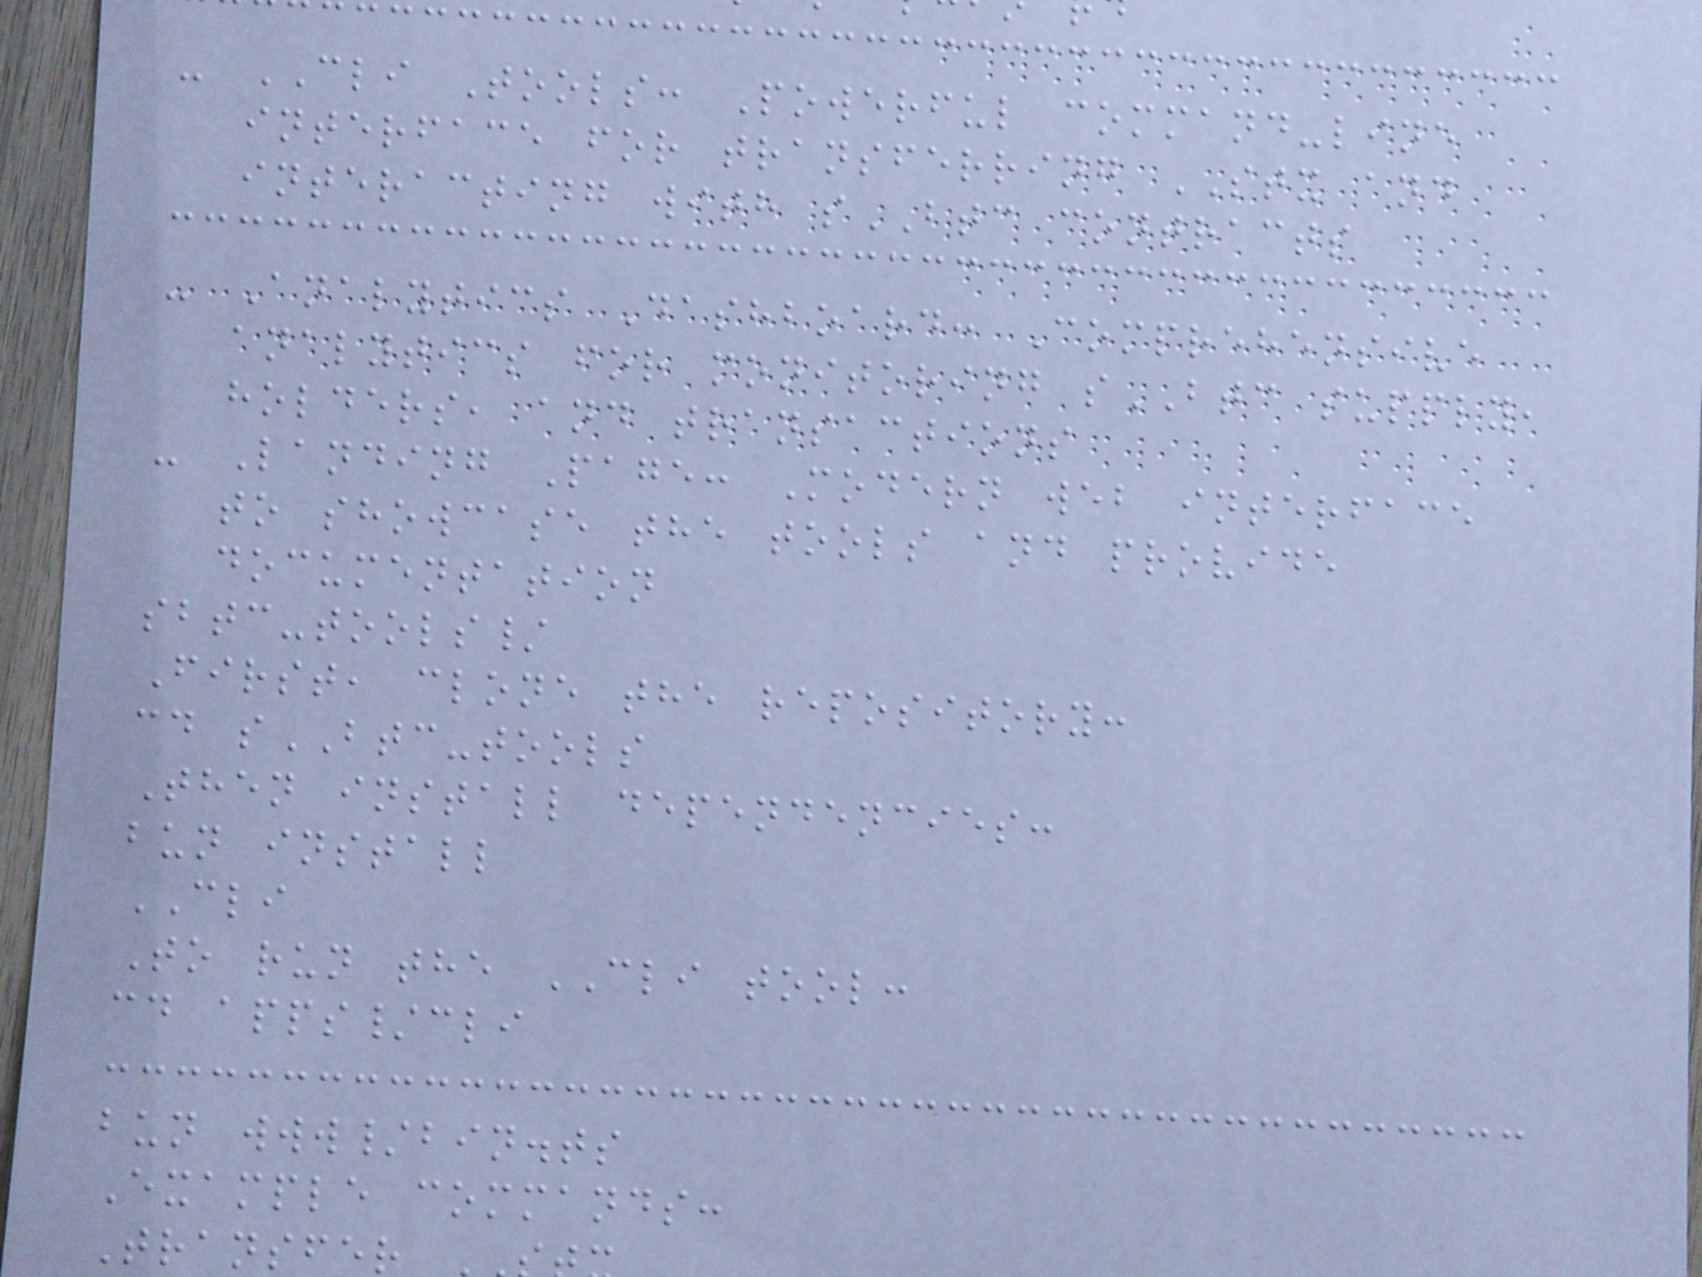- CLI Tools: Powerful command-line
interface for transferring STX and
interacting with sBTC contracts
- Analytics Dashboard: Comprehensive
analytics for monitoring sBTC supply,
holders, and transactions
- Landing Page: Modern web interface
to showcase the tools and provide
documentation
sbtc-tools/
First, clone the repository:
cd sBTC-tools
Then install dependencies:
bun install
CLI
To run the CLI tool:
cd apps/cli
bun www/bin.ts
Example commands:
Transfer
